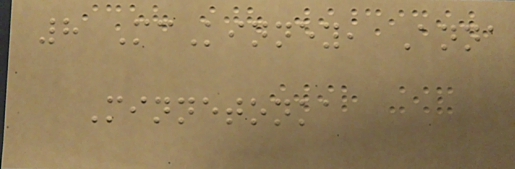8 McKinney, Anna
Minnetonka
